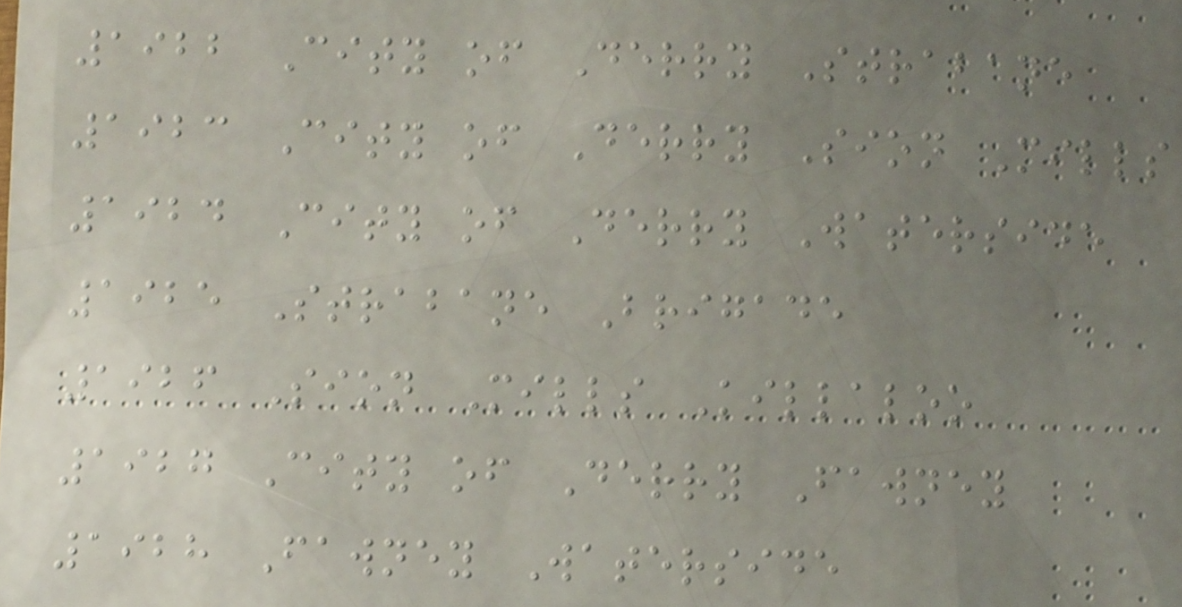1922 City of Derry Strabane
1923 City of Derry Sion Mills
1924 City of Derry Waterside
1925 Strabane Brigade
1926 Sion Mills Killaloo
1927 City of Derry Fawney
1928 Fawney Waterside
